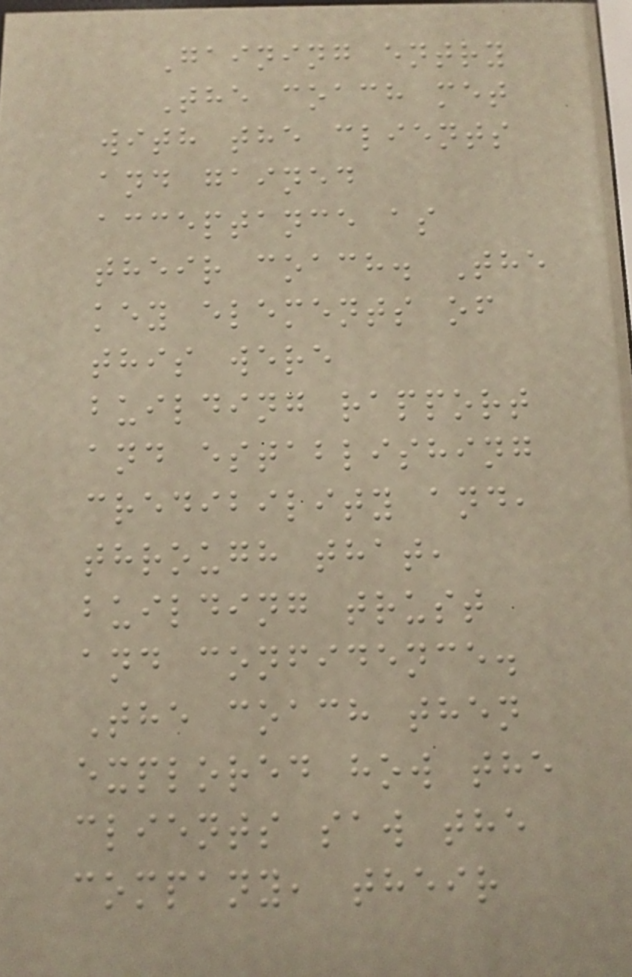Gaining entry
The coach met
with the clients
and gained
acceptance as
their coach. The
key elements of
this were
building rapport
and establishing
credibility and,
through that,
building trust
and confidence.
The coach then
explored how the
clients saw the
company, their
